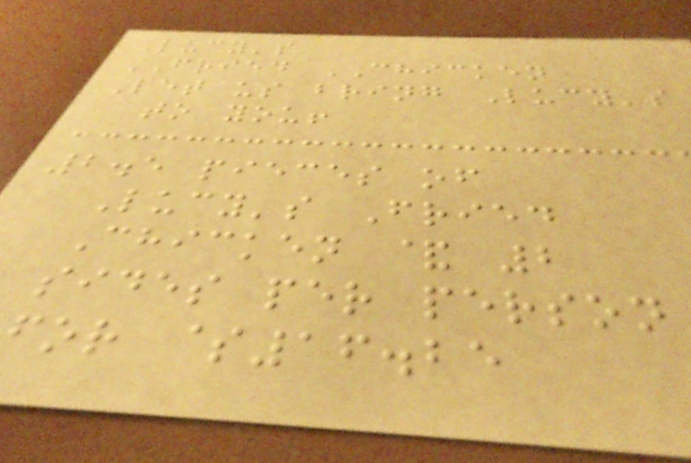Lucy's
FRIED CHICKEN
Let us bring Lucy's
to you!
2.5 pieces of
Lucy's Fried
Chicken & 2
sides per person
for $16.25
